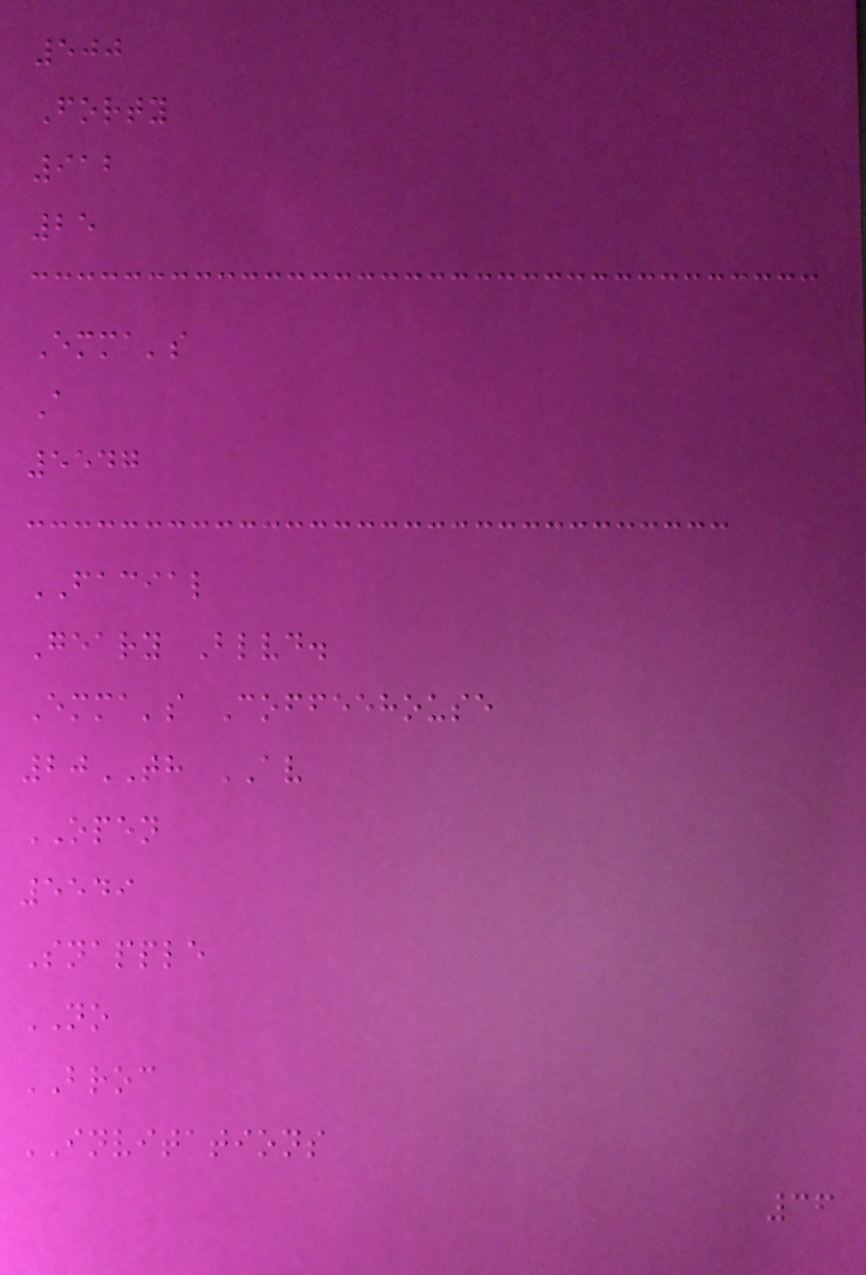500
Forty
912
25
Emma's
A
5547
FACIAL
Geary Blvd.
Emma's Coffeehouse
20TH AV
OPEN
5549
Snapple
NO
BROC
INVITATIONS
36
